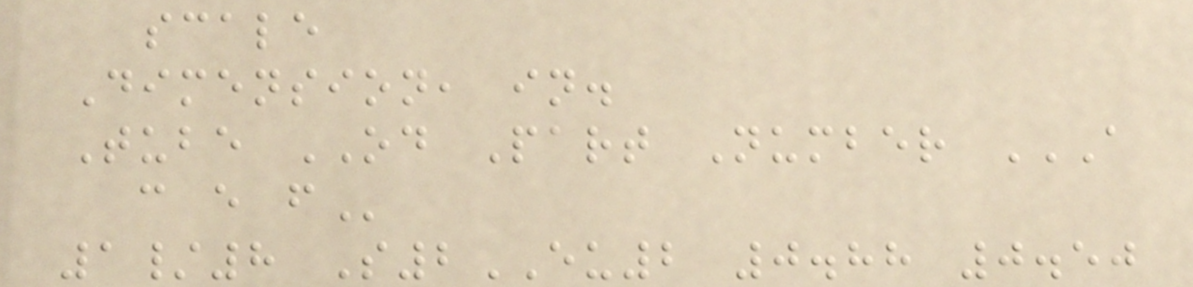scale
Dimension, in.
Tube OD Part Number A
C E F
1/8 S2EU2 0.88 0.50
